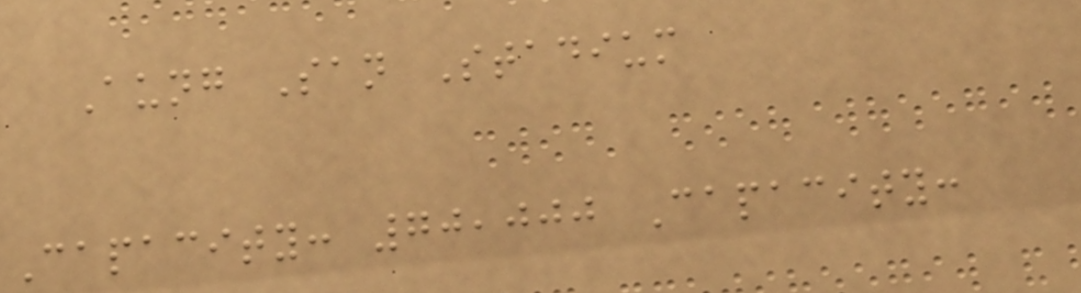Aung San Stadium
Capacity: 70,000 Capacity:
